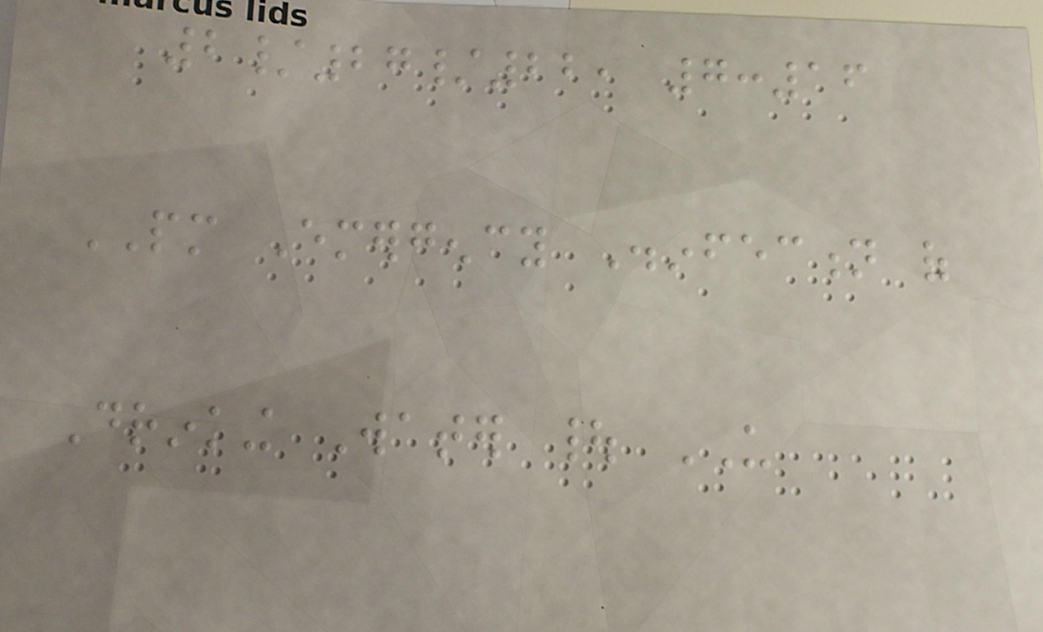2/27/22, 7:16
PM Emergency Disinfection of
Drinking Water | US
